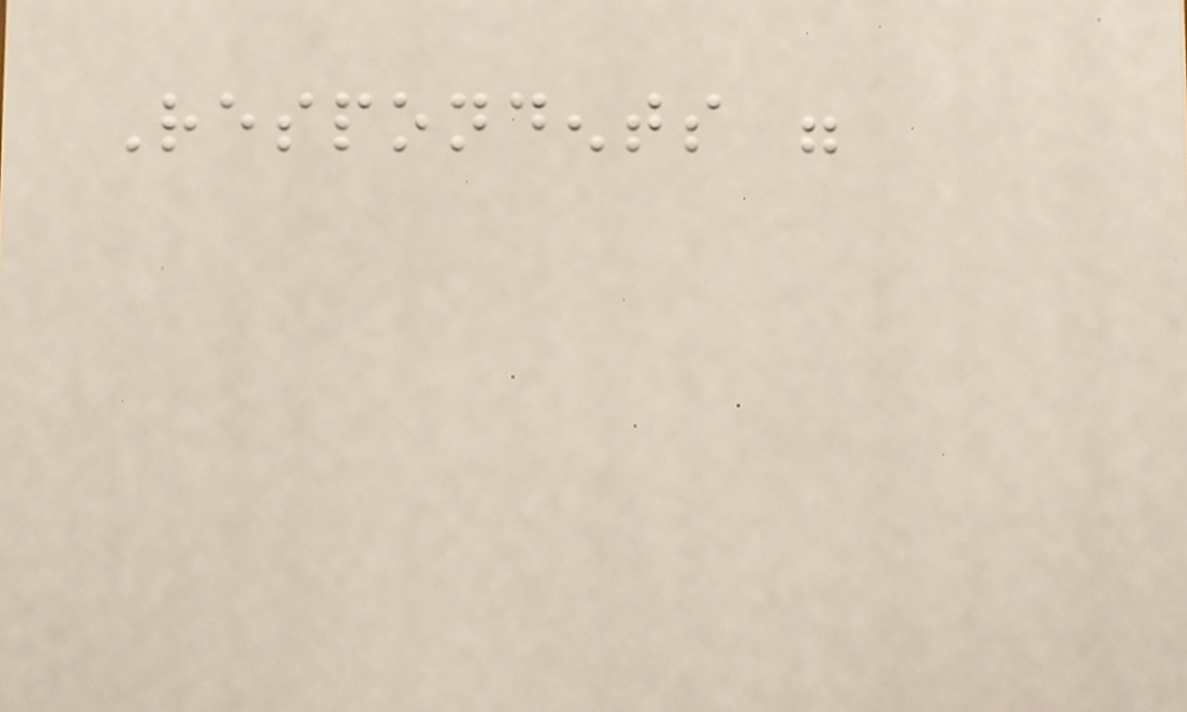Respondents were
